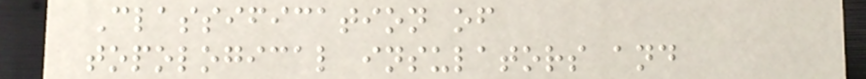Classification of
topological insulators and
